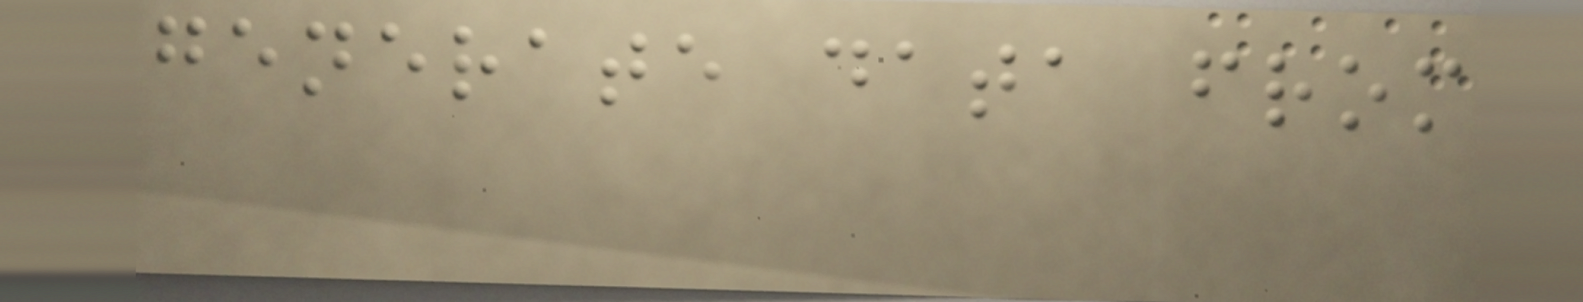generate data from
